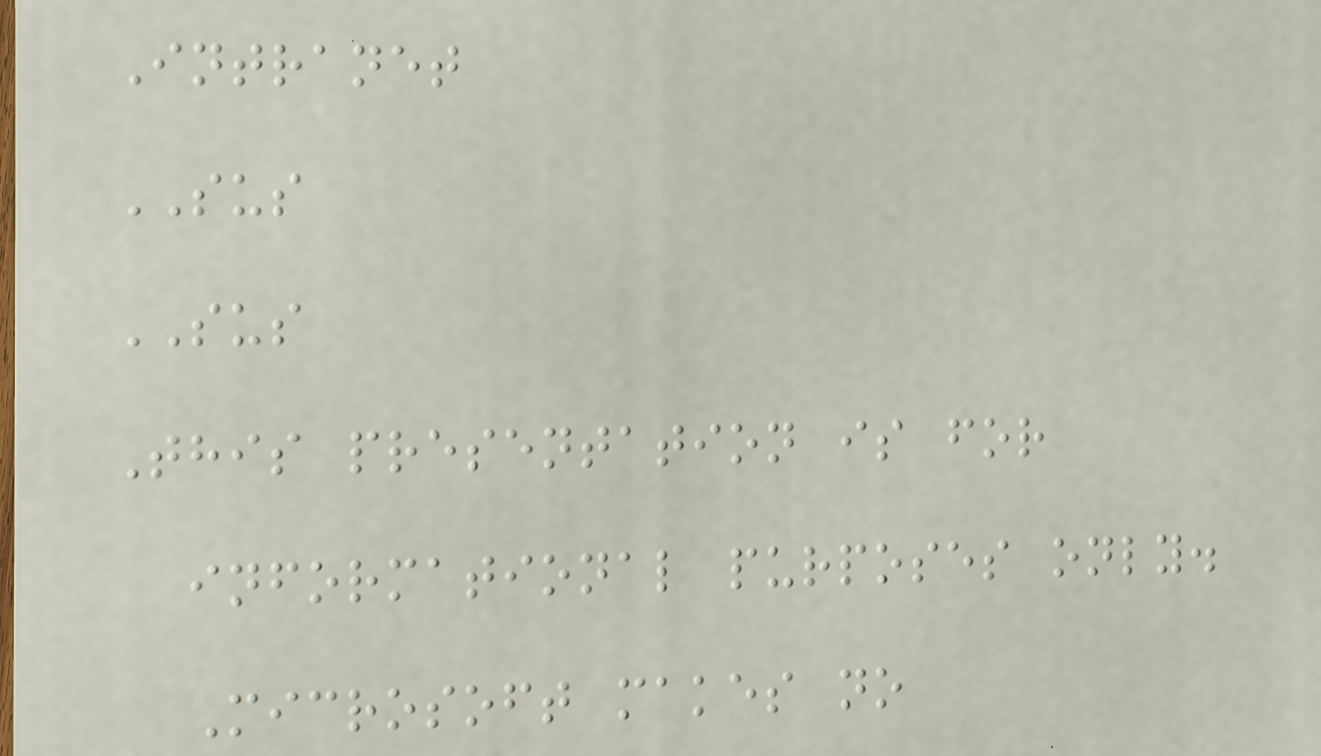Intranet
SUS
SUS
This presentation is for
informational purposes only.
Microsoft makes no
